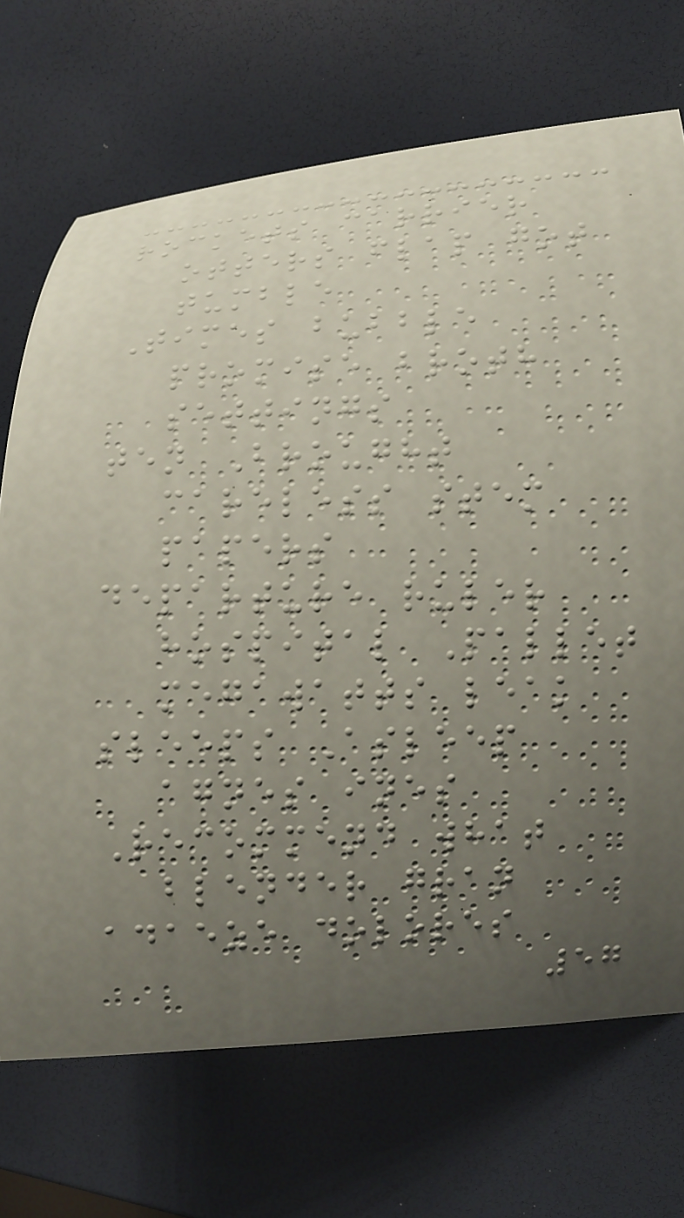rockets carrier
otters flap got
tumble
Times bubble
promise broth
settings
ten Brought
careless stem
papers
departure ruler
hospital Pallet
megawatts leak
sleeps Asleep
agnes ines
Recommend what
blender gran
adaeze dolores
57
